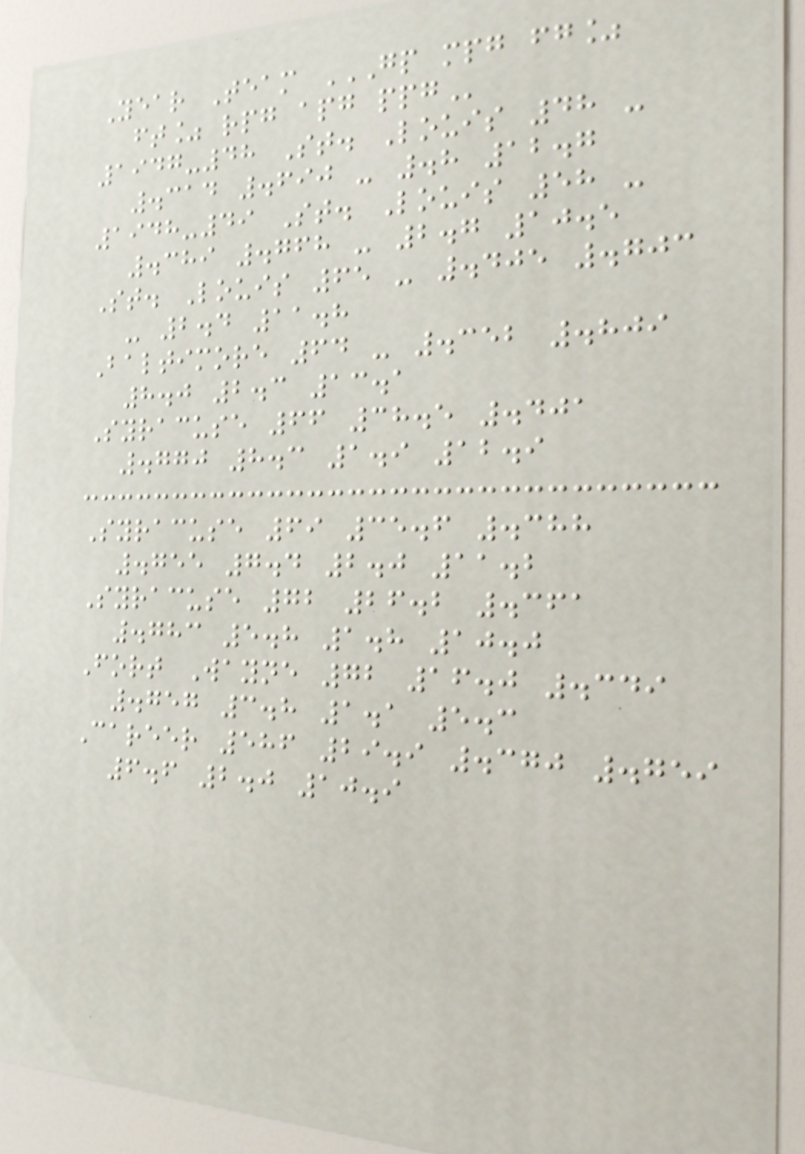Year Team GP MPG FG%
FT% RPG APG PPG
1947-48 St. Louis 48 -
.314 .690 - .8 12.7
1948-49 St. Louis 58 -
.389 .768 - 2.7 10.5
St. Louis 65 - .405 .703
- 2.4 11.8
Baltimore 64 - .352 .809
8.0 2.3 13.1
Syracuse 66 38.5 .401
.770 8.3 1.9 12.9
Syracuse 69 35.6 .388
.755 7.4 2.0 11.2
Syracuse 72 26.2 .361
.783 5.8 1.8 10.0
Fort Wayne 72 16.0 .349
.757 3.8 1.1 5.3
Career 586 29.9 .370 .759
6.6 2.0 10.9
